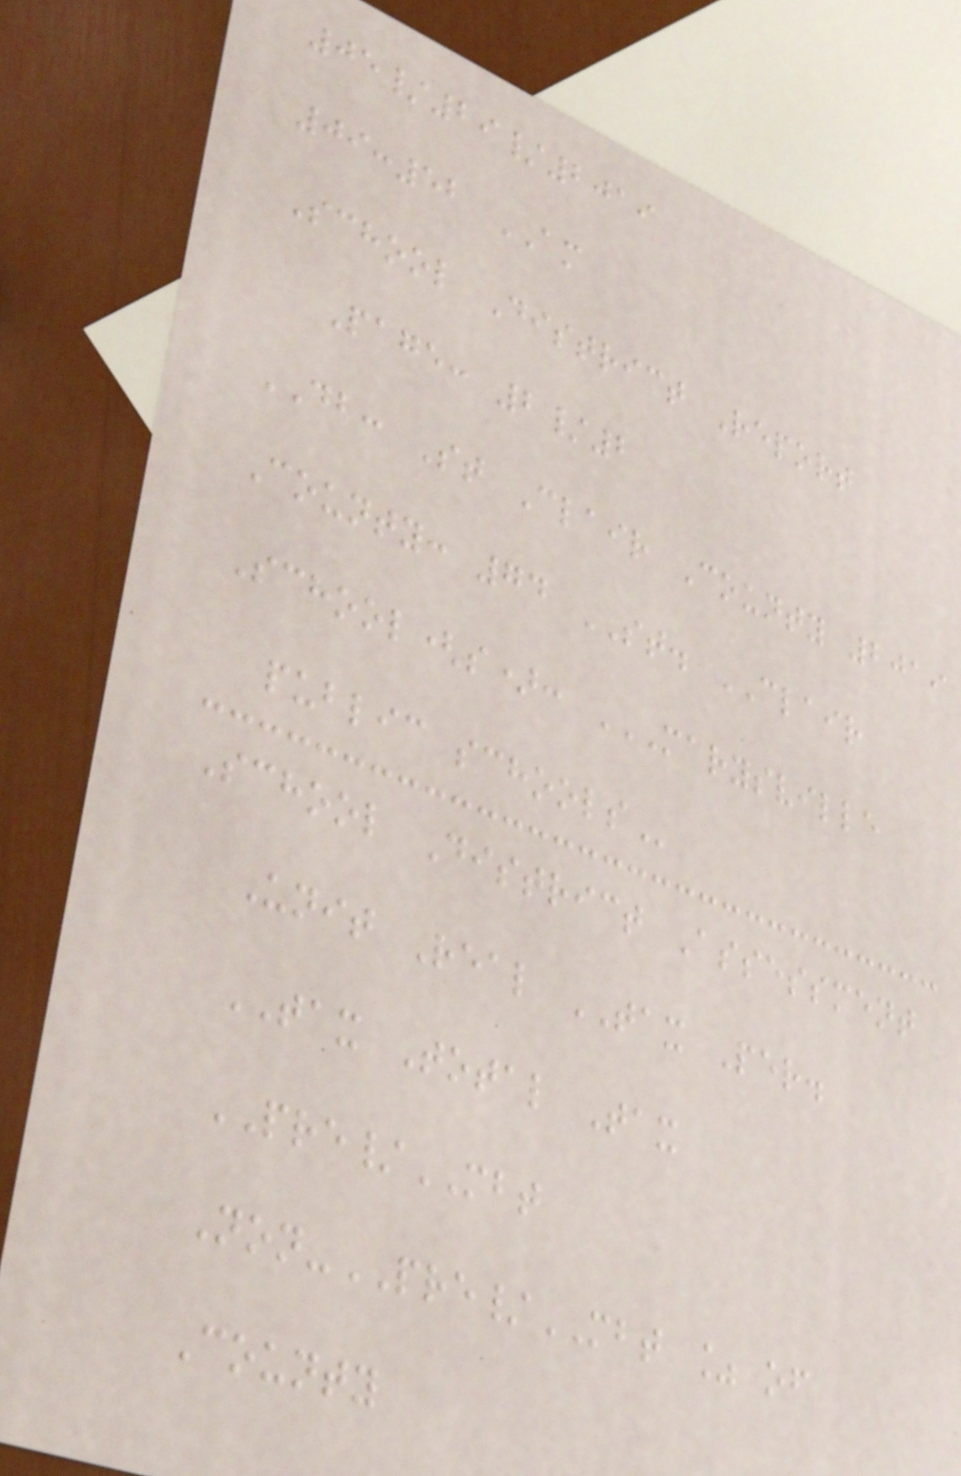05/29/2019
09:52 AM
School District Report
Page: 2/2
DB: St Clair County 2019
County: 74 ST. CLAIR
School(s): MARYSVILLE
PUBLIC SCHOOLS
School District Assessment
Unit Real TAX Per.
TAX Total Tax
PRE/MBT
Non-PRE/MBT % of
County
